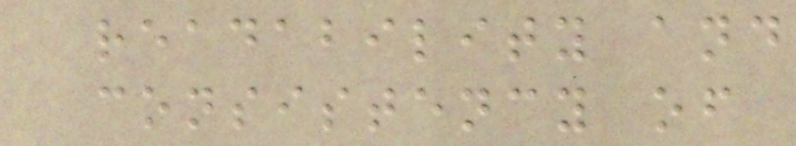readability and
consistency of
